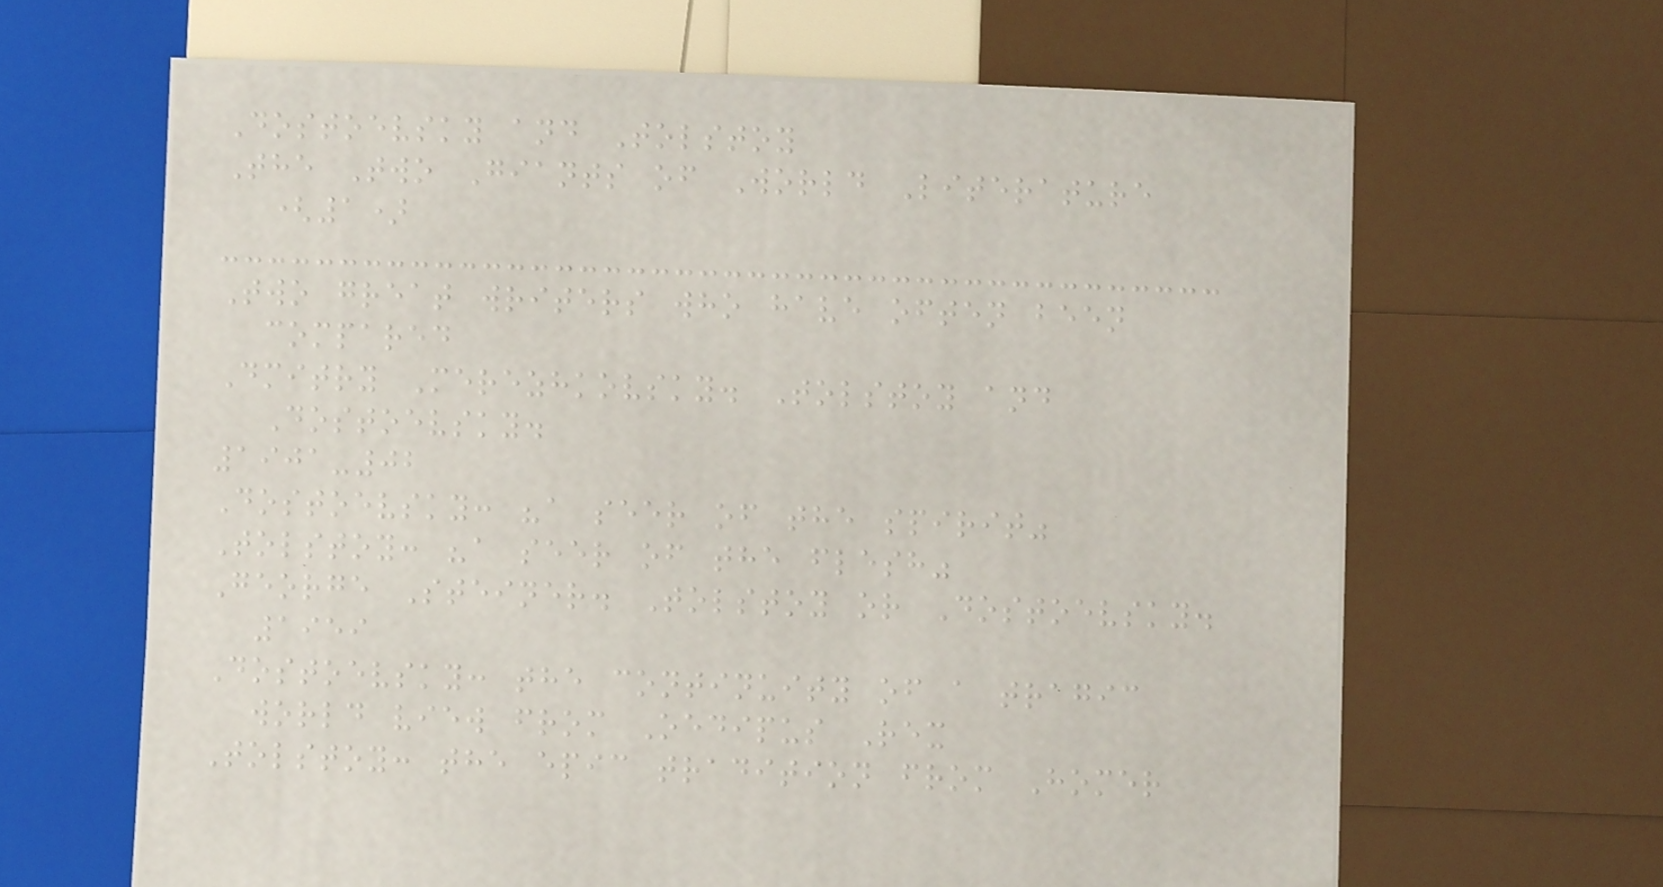Dostoevsky and Tolstoy
The Two Giants of World Literature
(1)
Two great writers who have often been
compared
Dmitry Merezhkovsky. Tolstoy and
Dostoevsky.
1901-02
Dostoevsky: "a seer of the spirit"
Tolstoy: "a seer of the flesh"
George Steiner. Tolstoy or Dostoevsky.
1959
Dostoevsky: the continuity of a tragic
world view from Oedipus Rex
Tolstoy: the epic tradition from Homer
